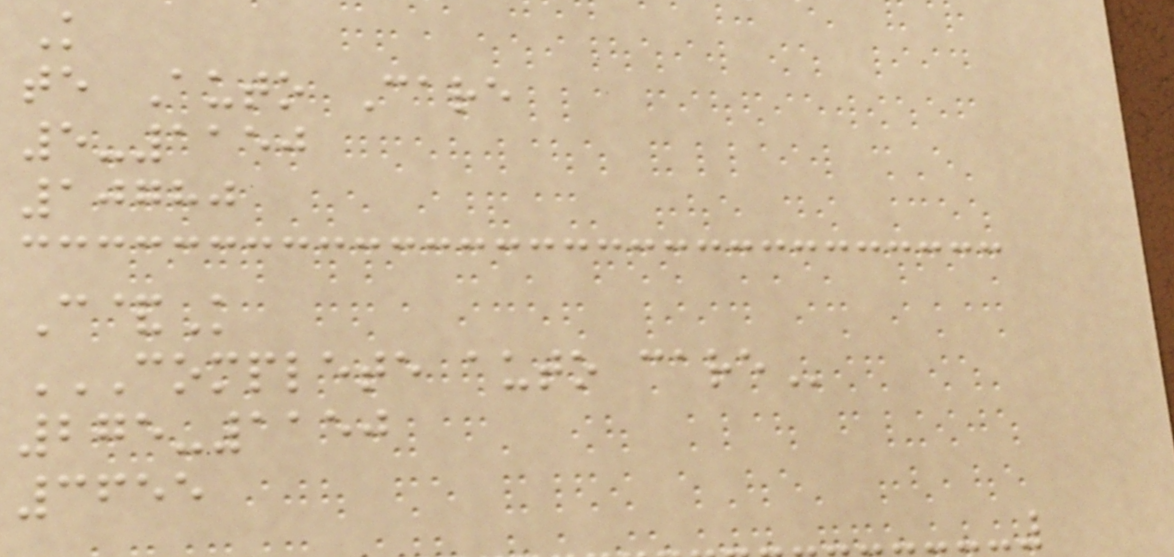K
te Auto Care
5-1150
10780
C&K
COMPLETE AUTO CARE
275-1150
3655
